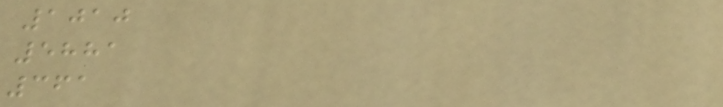1010
5881
361
